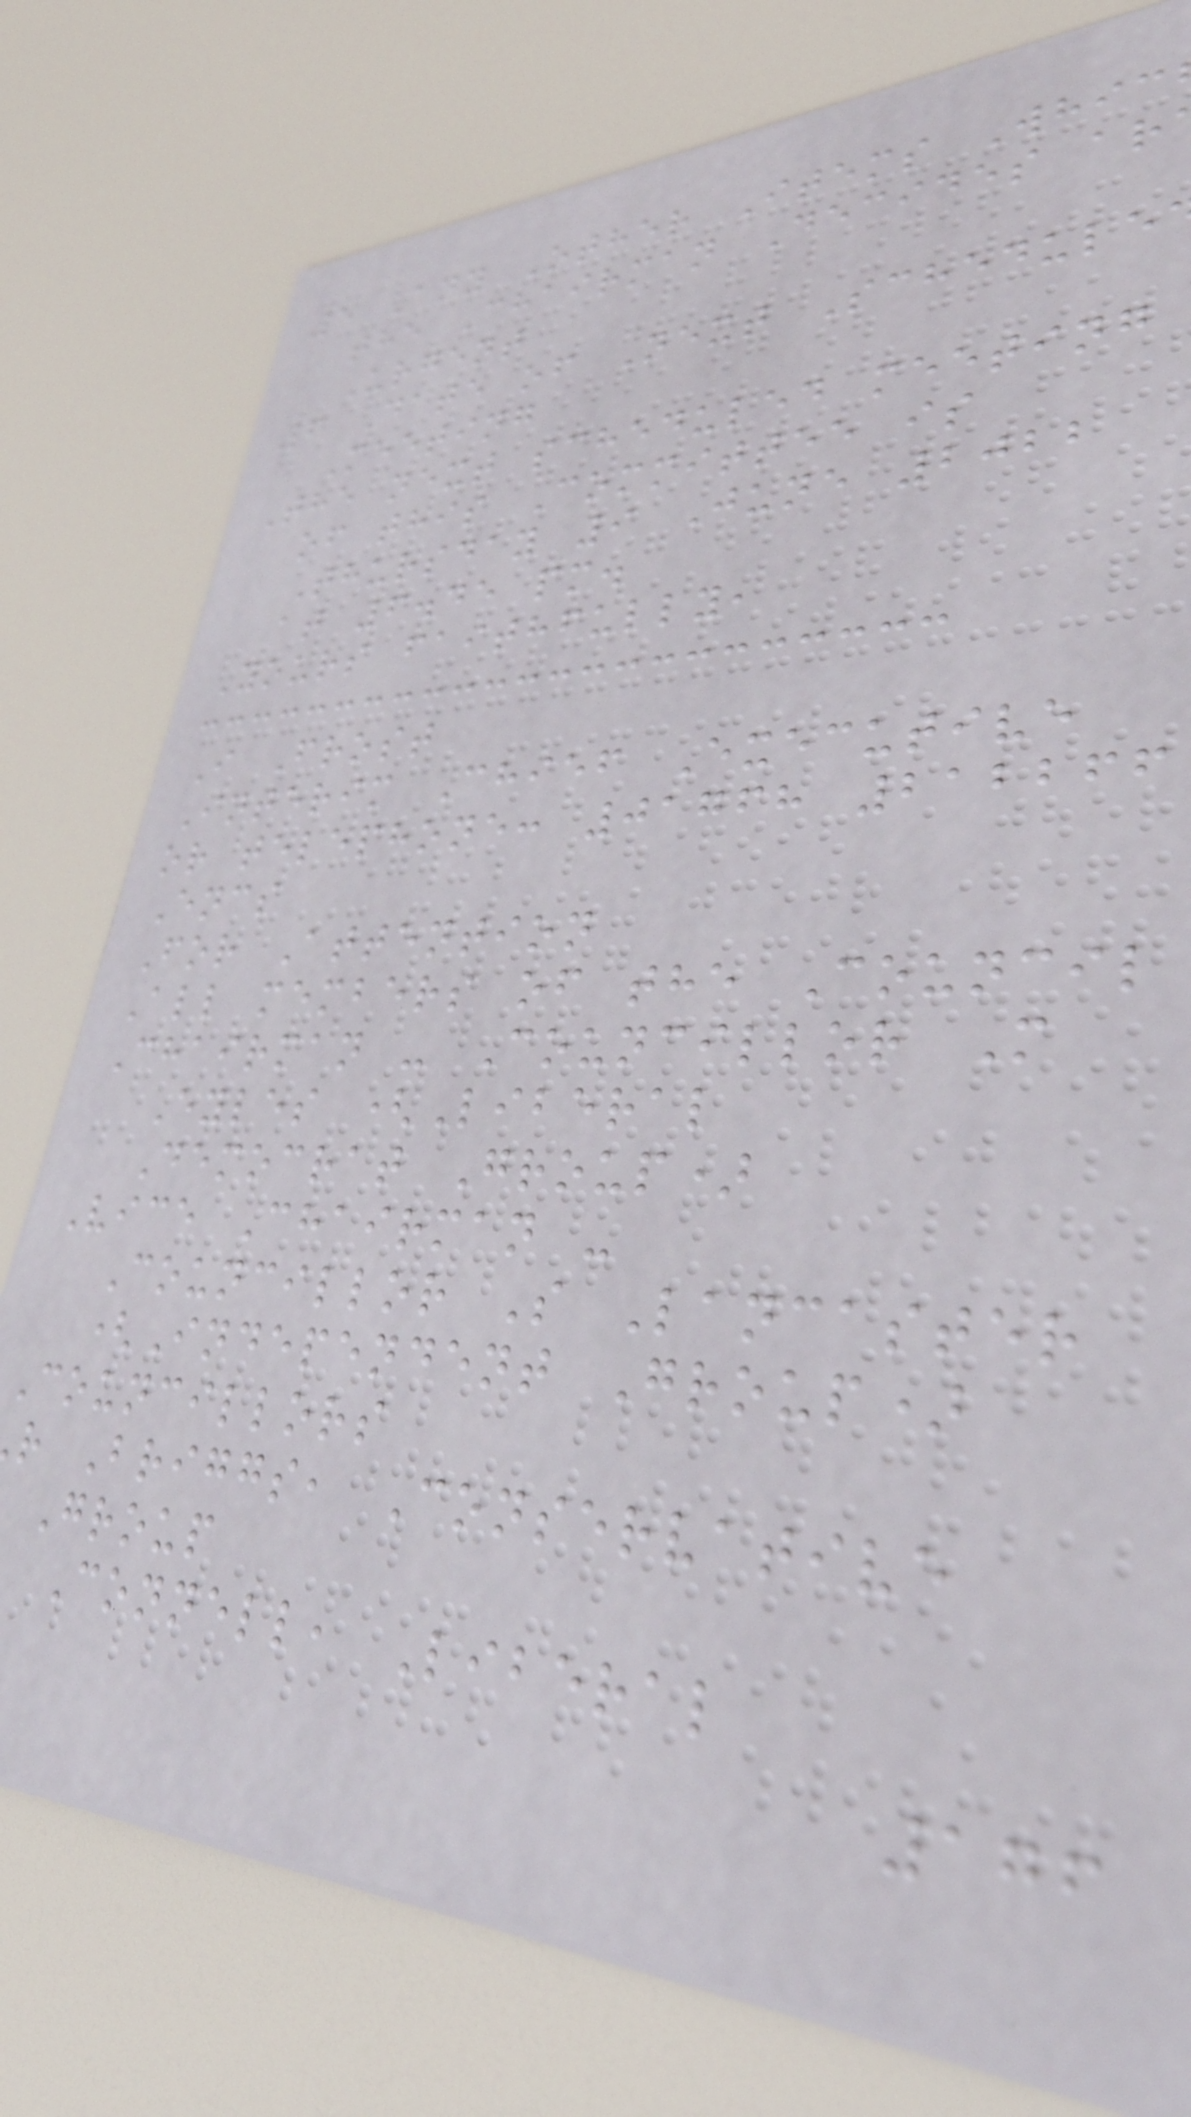5 Any Other Items Whic
the Chairman Decides ar
Urgent
6 Date of Next Schedule
Meeting
The next scheduled meeting
of this Committee is
Thursday 9 June 2022
at 6.45 pm.
Yours faithfully,
I Frost
Interim Chief Executive
or telephone: 01768 212266
Encs
For Attention
All members of the Council
Chairman - Councillor M
Eyles (Liberal
Democrat Group)
Vice Chairman -
Councillor S Lancaster
(Independent Group)
Councillors
r Briggs, Conservative
Group
Connell, Liberal
176
